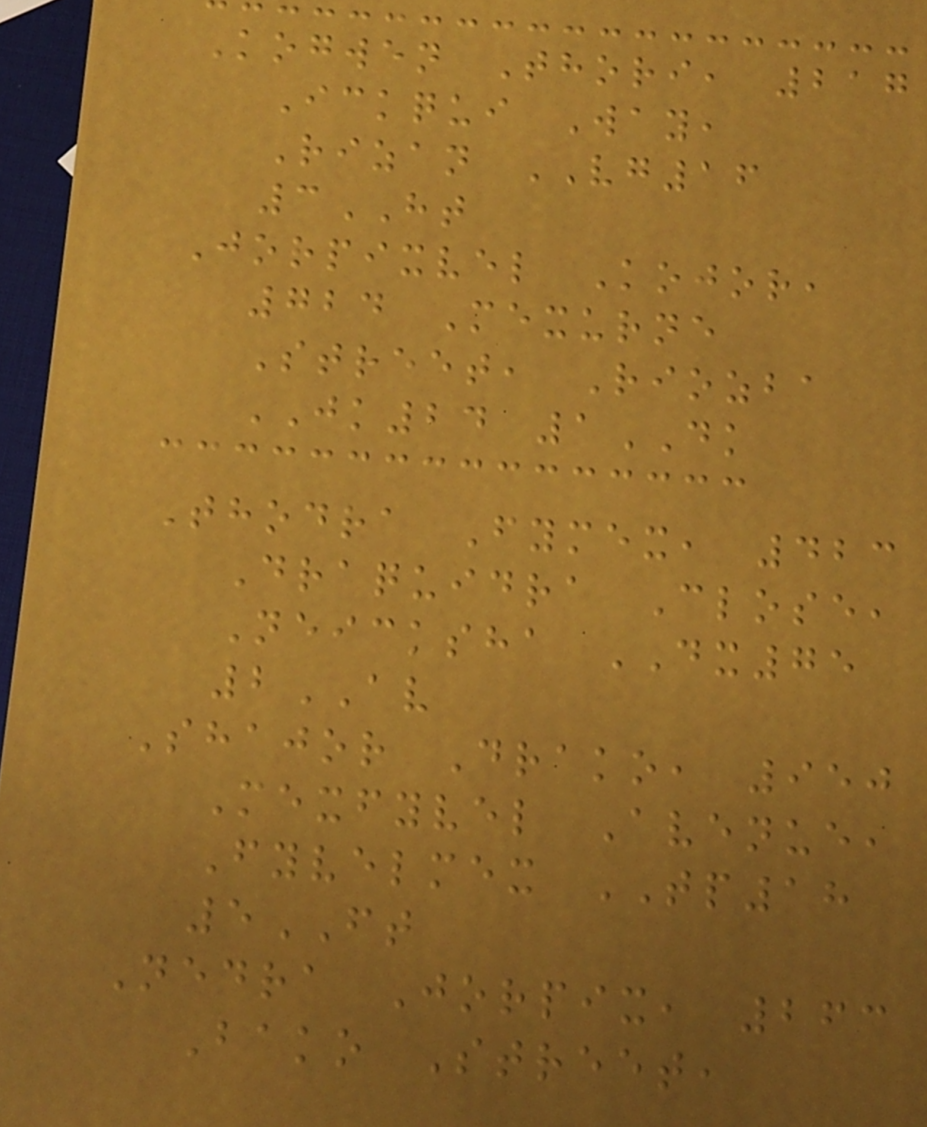Kogwen Thori, 217
Ickqui Way,
Rizan VG16
3HT
Jorpixvel Kojor,
724 Mexurne
Street, Riozba
JK24 1DK
Thodra Fymex, 423
Draquidra Close,
Neicksha DX75
2AV
Shajor Drako, 950
Mexfyvel Avenue,
Fyvelmex TP18
5FT
Nedra Jorpix, 263
Bako Street,
